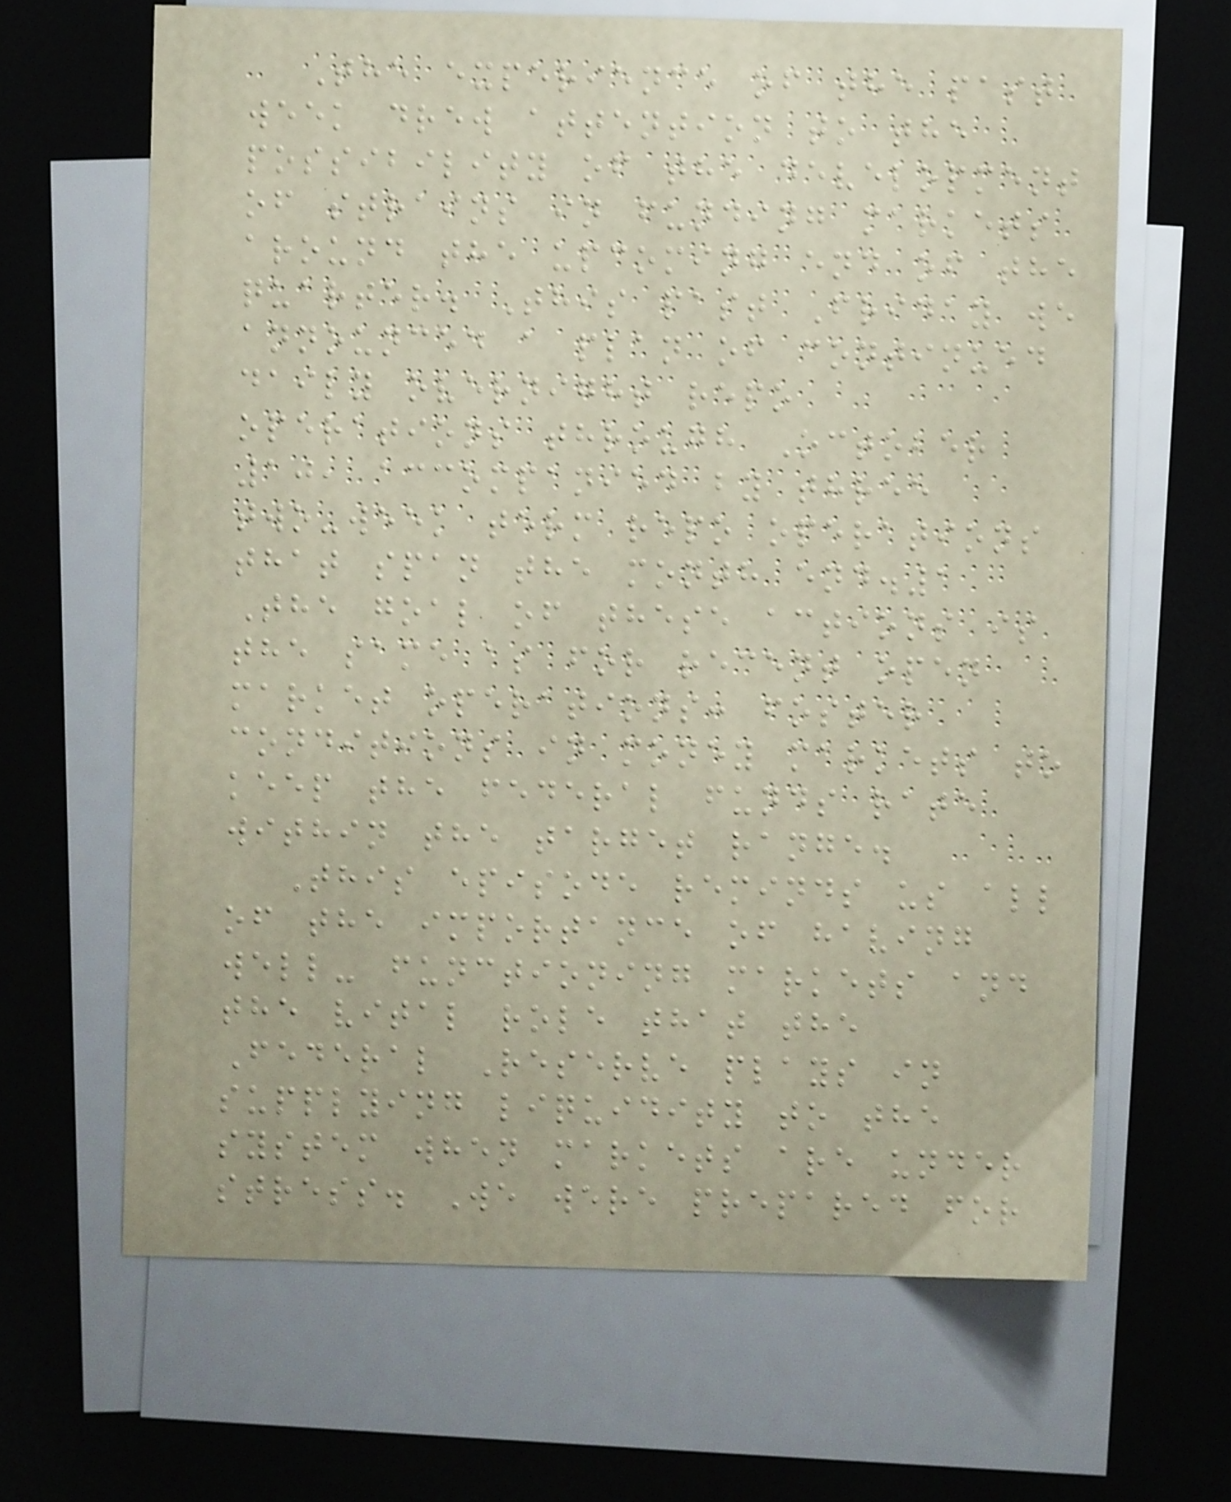The experience of the past
week drew attention to the
possibility of the development
of strains in funding markets
around the upcoming end of the
quarter. This past Friday we
announced a plan of continued
daily overnight repo
operations through October
10, accompanied by three
two-week term repo operations
that span the month end.1
The goal of these actions is
the same as for recent open
market operations: foster
conditions in money markets to
keep the federal funds rate
within the target range.
This episode reminds us all
of the importance of having
well- functioning markets and
the vital role that the
Federal Reserve plays in
supplying liquidity to the
system when markets are under
stress. We were prepared for
